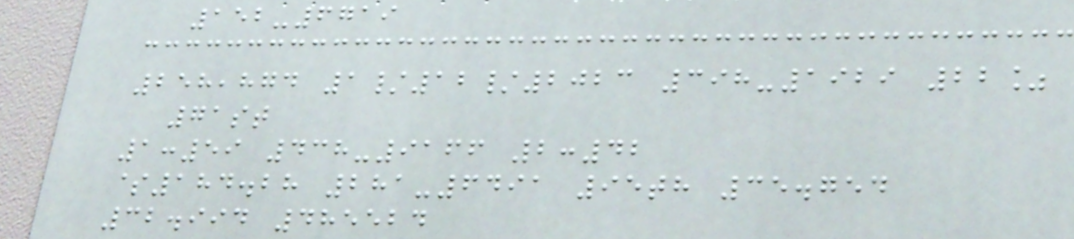152-6719
258,874 1/12/2023 398-1929 22%
71st
1:59 438-9166 2:42
$184.28 281-6491 95th 35.754
32.994 485524
